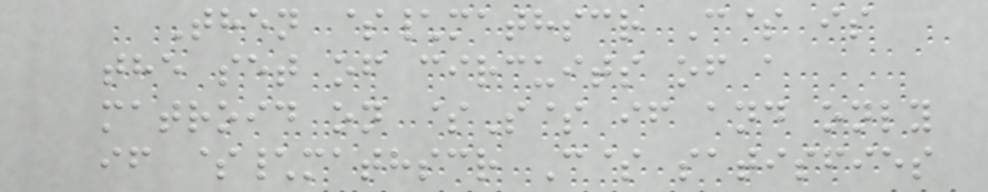Then $\mathscr C$ is
the set of circuits of a
matroid on $S$ if and only
if $\mathscr C$ satisfies
